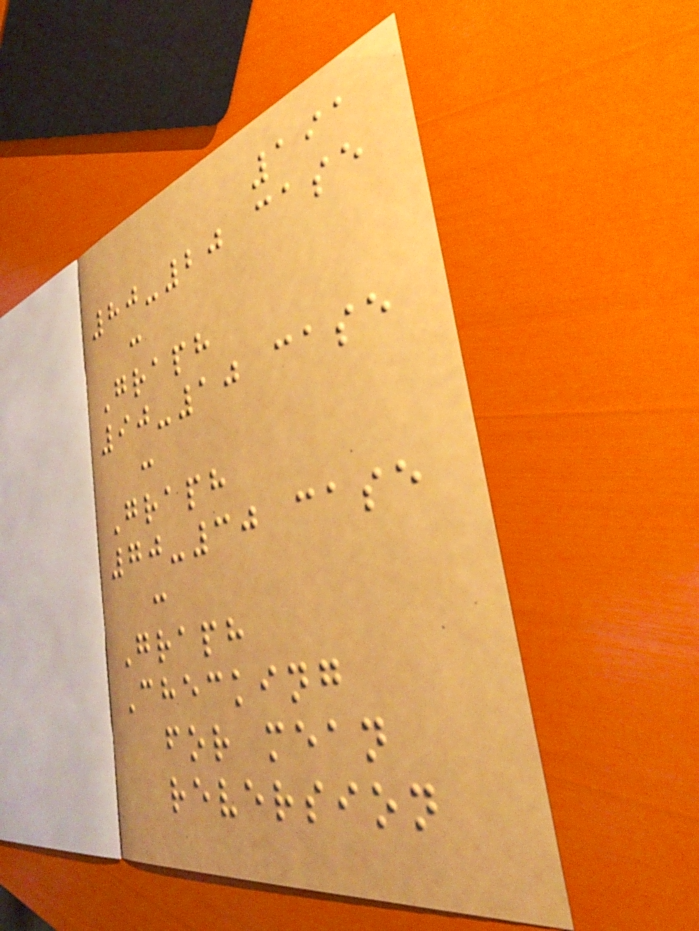191
80-20 case
:
Graph
90-10 case
:
Graph
70-30 case
:
Graph
Checking
for mean
reversion
